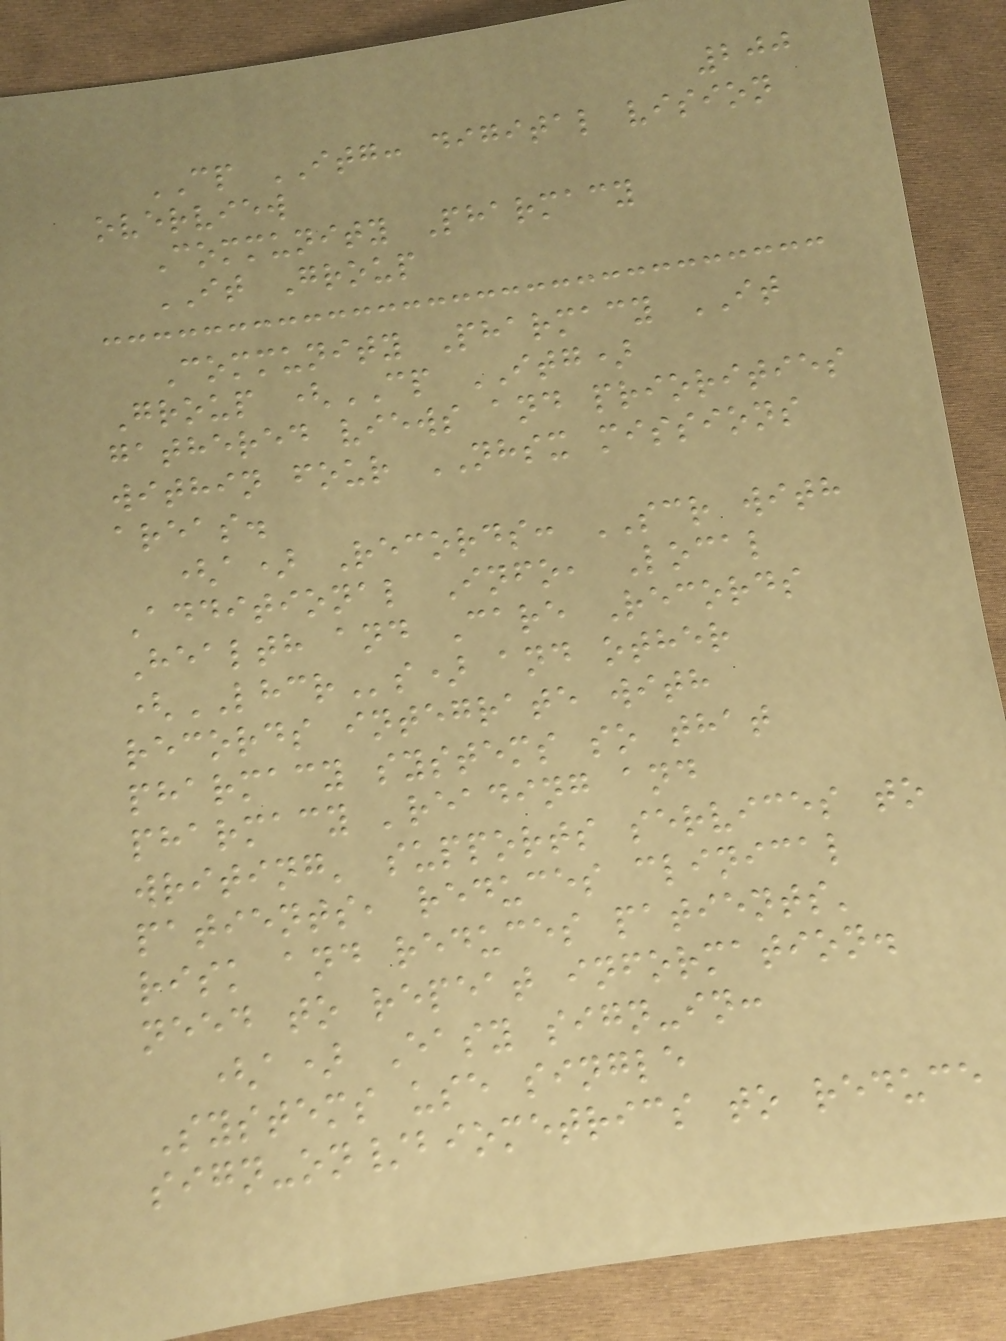200
CP ITG: digital vision
overview
Community Pharmacy
IT Group
Community Pharmacy IT
Group (CP ITG)
gathered views and priorities
within four NHSX missions
areas.
(a) Records: SCR with
Additional Info, Local
Health and Care Records
(LHCRs) and other
records integrate with
pharmacy systems so that
pharmacy 'reading and
writing' supports services to
patients, reduces clinical
risk and reduces patients'
need to repeat information.
(a) Easy sign-in:
Systems use single
sign-on/biometrics to reduce
